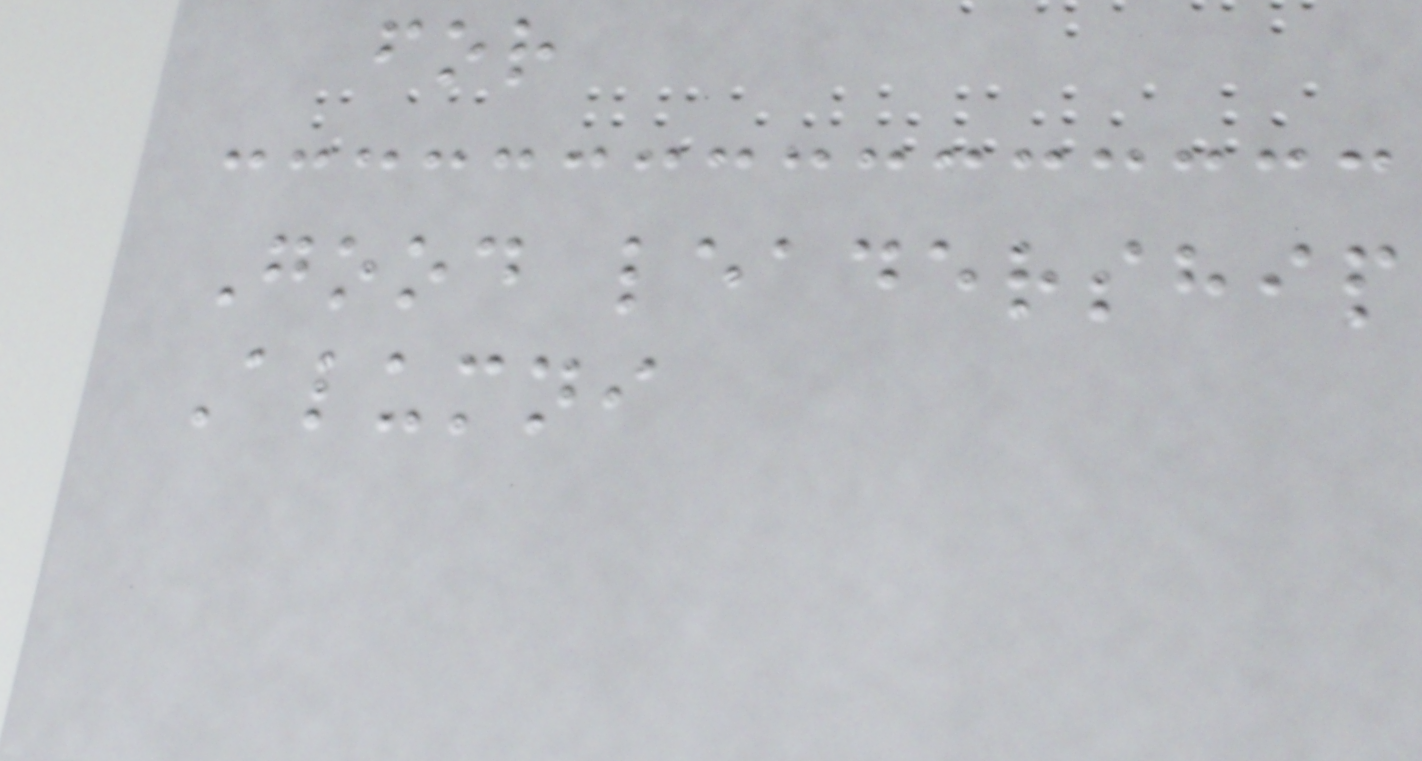for
Good leadership
Alumni
